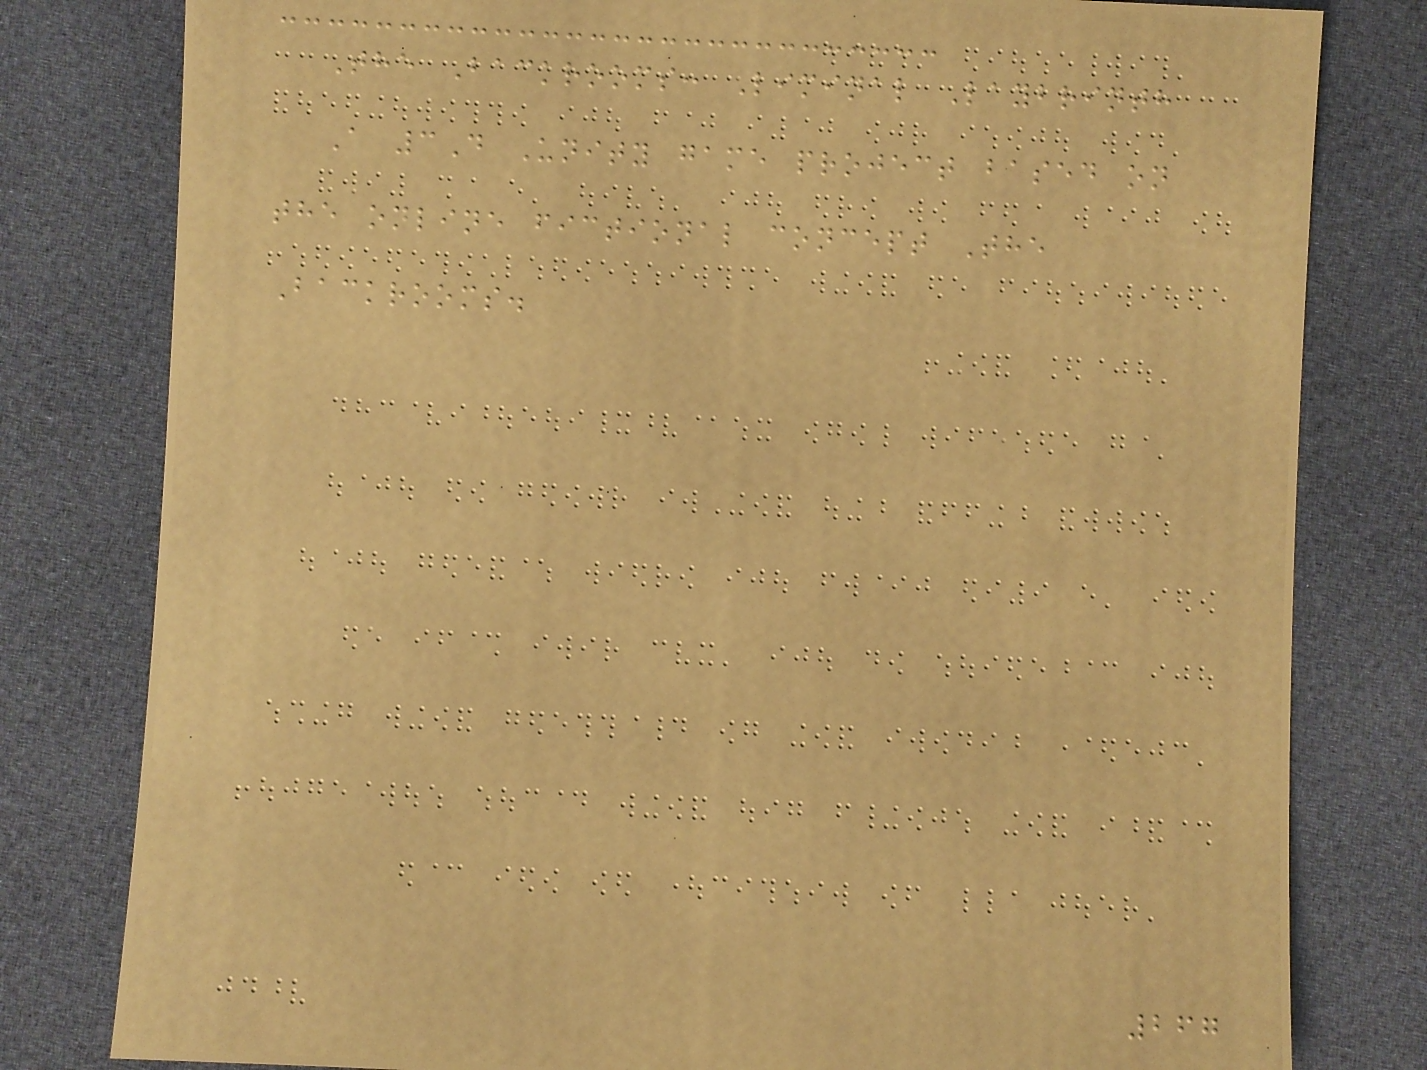The Backrooms: Liminal Laybrinth
A 3D Unity game project based on
the online fictional concept The
Backrooms.
267
